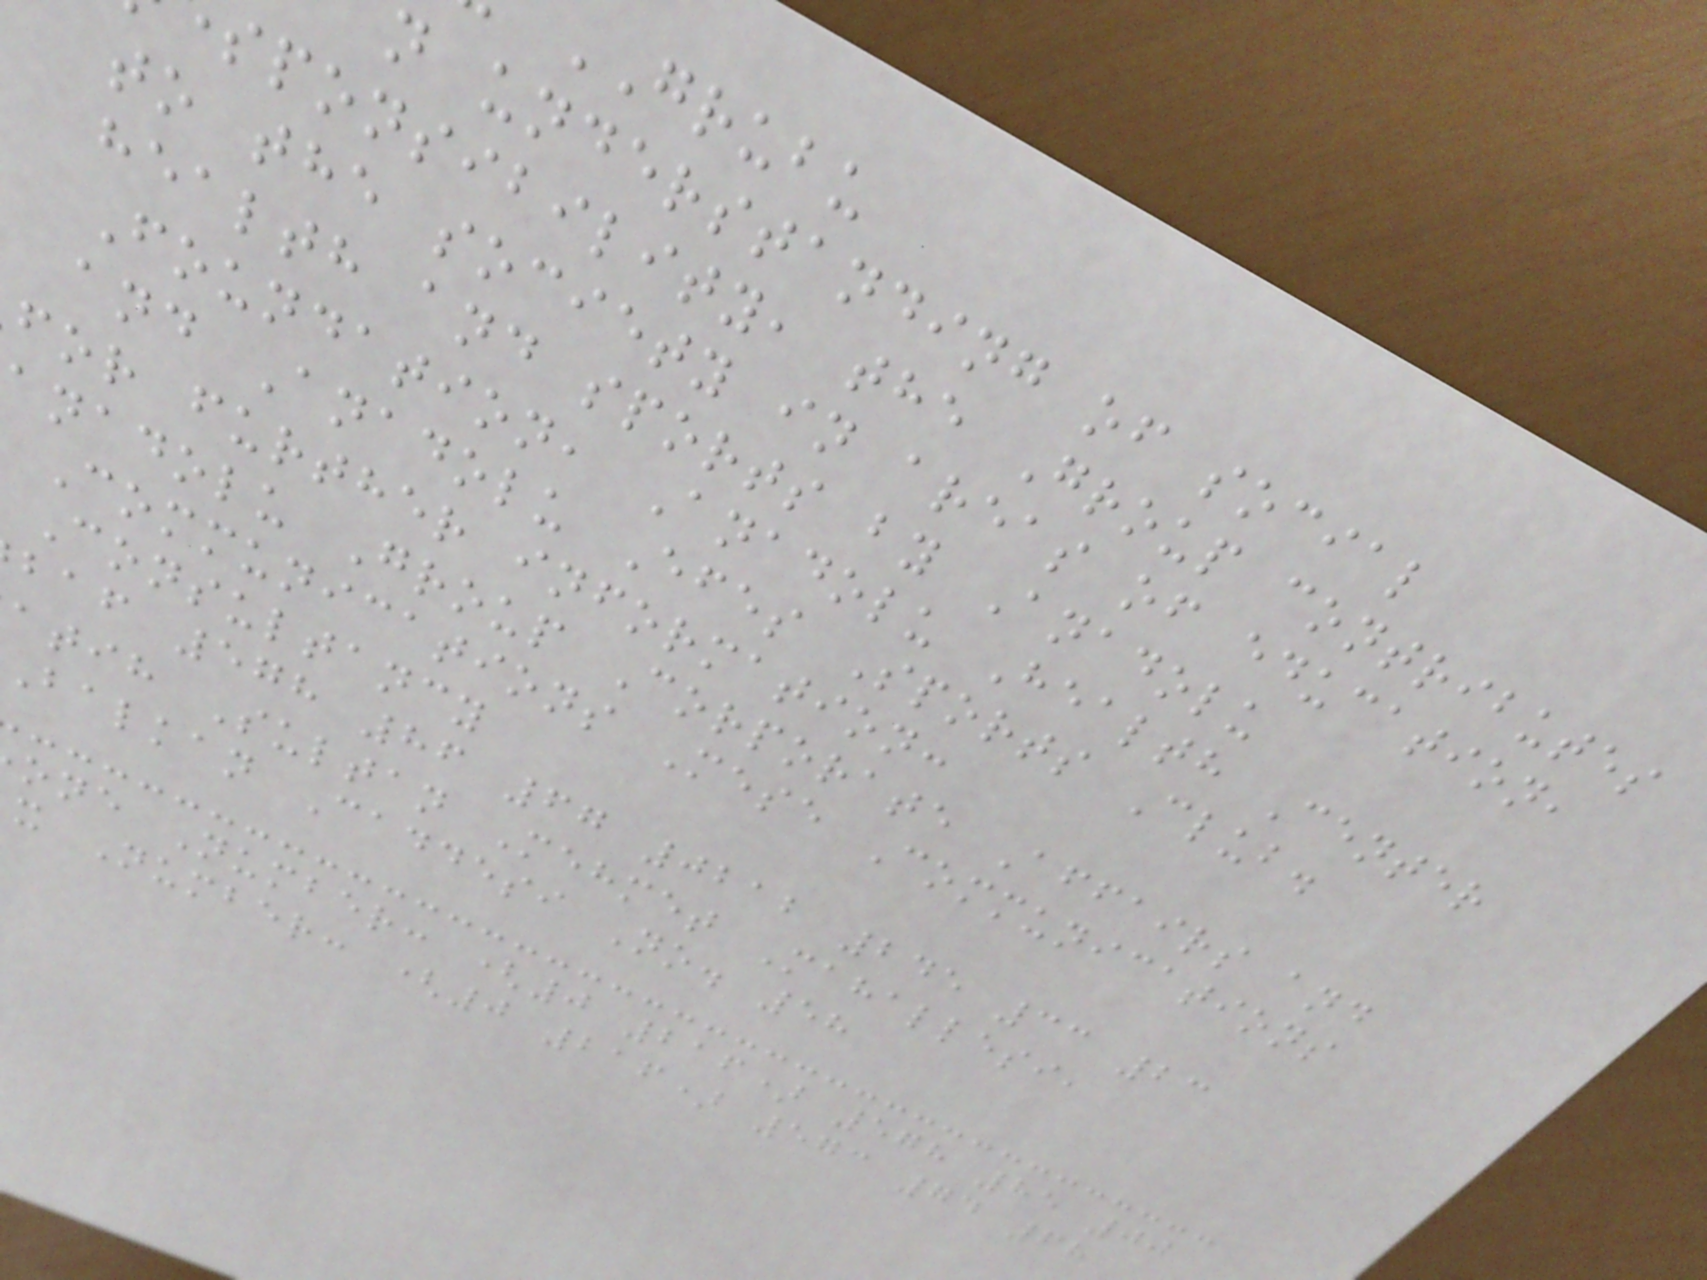GRUBU
n understanding of social
sponsibility, the Group contributes
to the society in areas of education,
health and sports by Anadolu
Foundation, Anadolu Health Center
and Anadolu Efes Sports Club.
for further information:
anadolu Group Corporate Affairs and
Communications Mese Communications
Consultancy
baf 578 86 67 0212 245 33 23
atih Sultan Mehmet Mahallesi,
Balkan Caddesi No. 58
one Number: (0 216) 578 85 00
x Number: (0 216) 573 74 68
